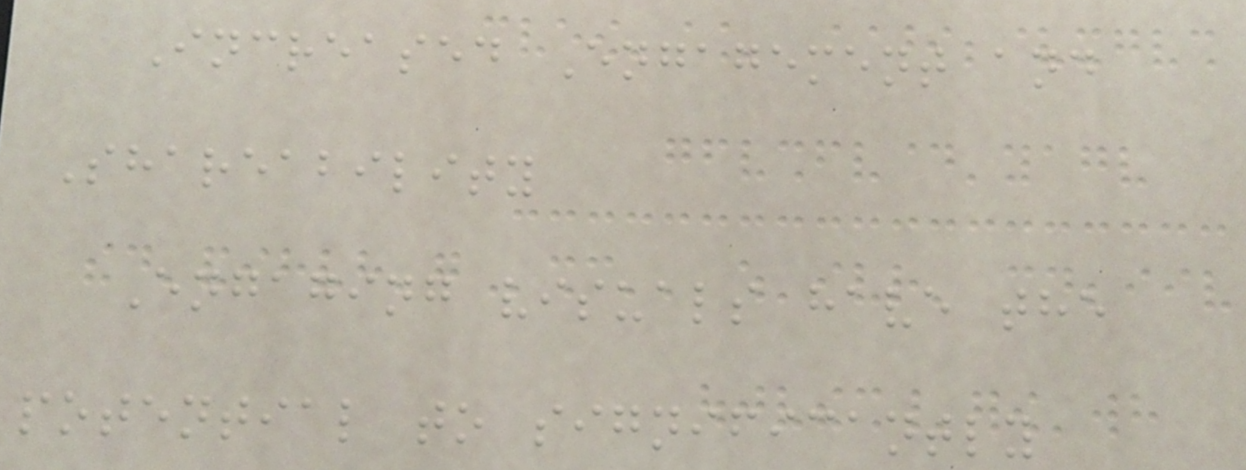Increased Engagement and
Shareability
Engaging visuals have the
potential to significantly
